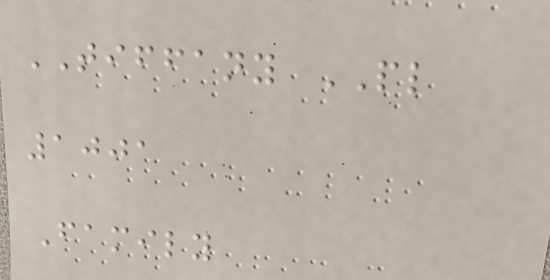TIFFANY PL
1001
Family
